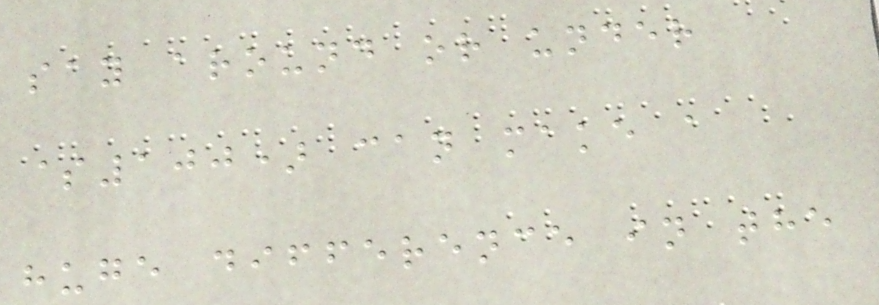say around or under
$100) can make a
huge difference in the
